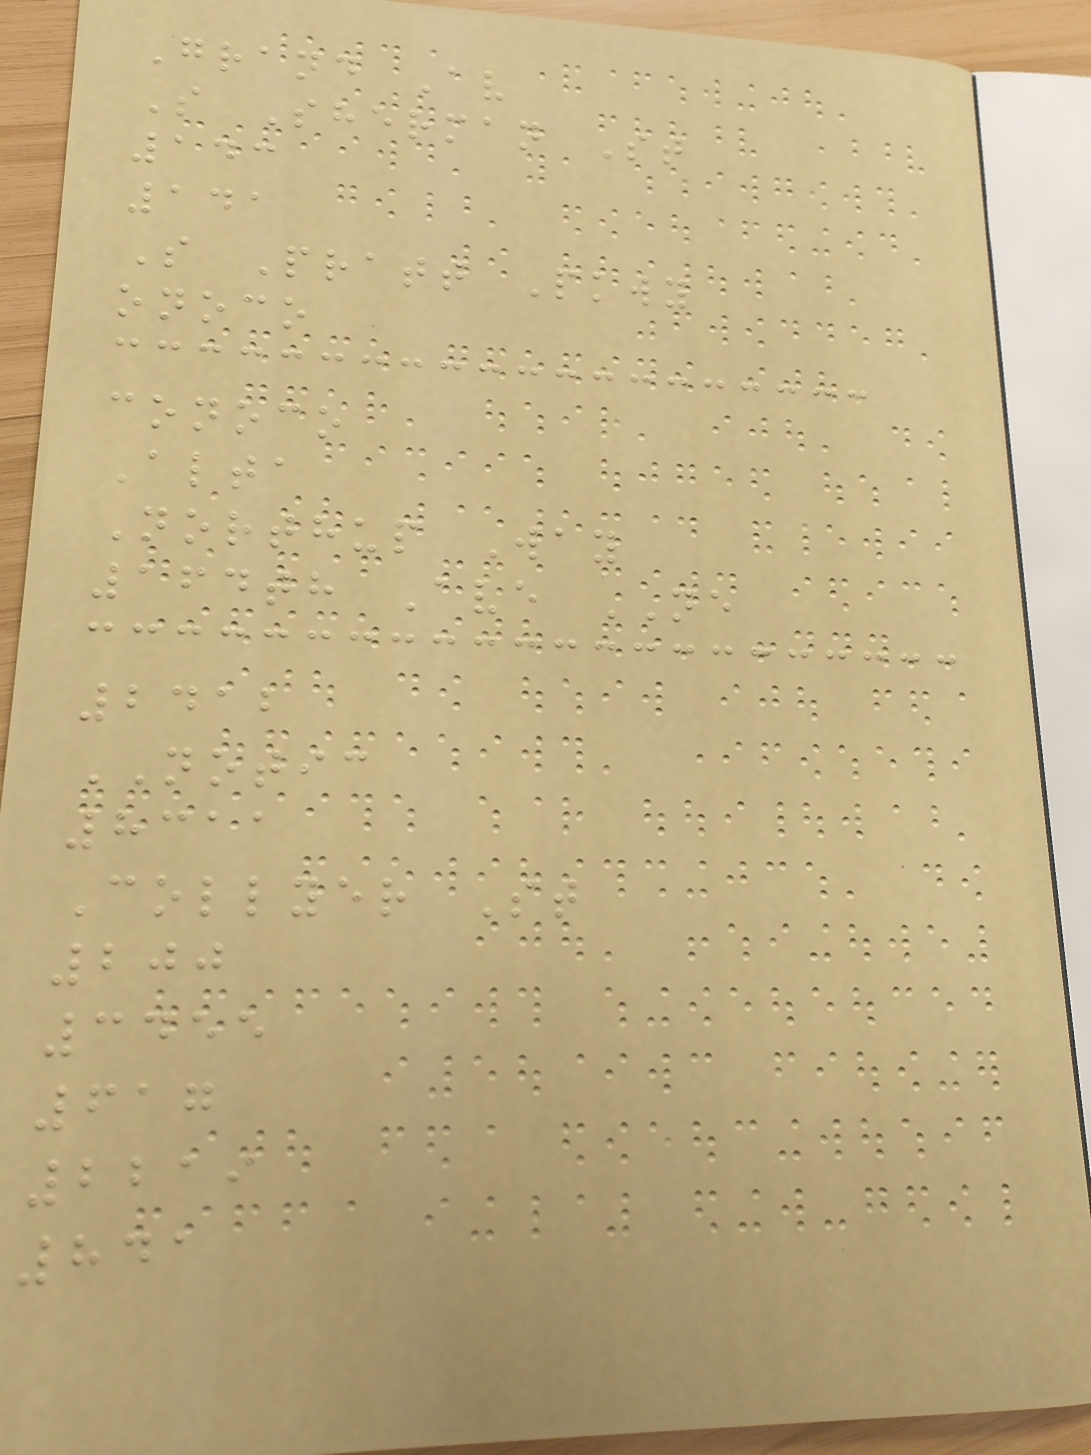Grand Av
S Sherman St
143
141
S Pratt Pkwy
onoco
conoco
Alta
Northup Way
164th Ave NE
2412
NOTIC
8311
Collyer St
200
3455
617
2219
841
